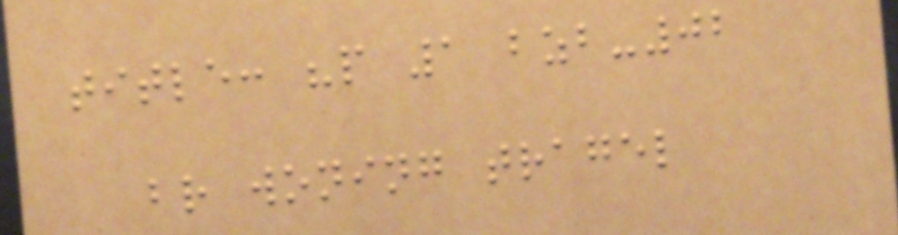title: "p 1 bzb-02
br woning tragel
